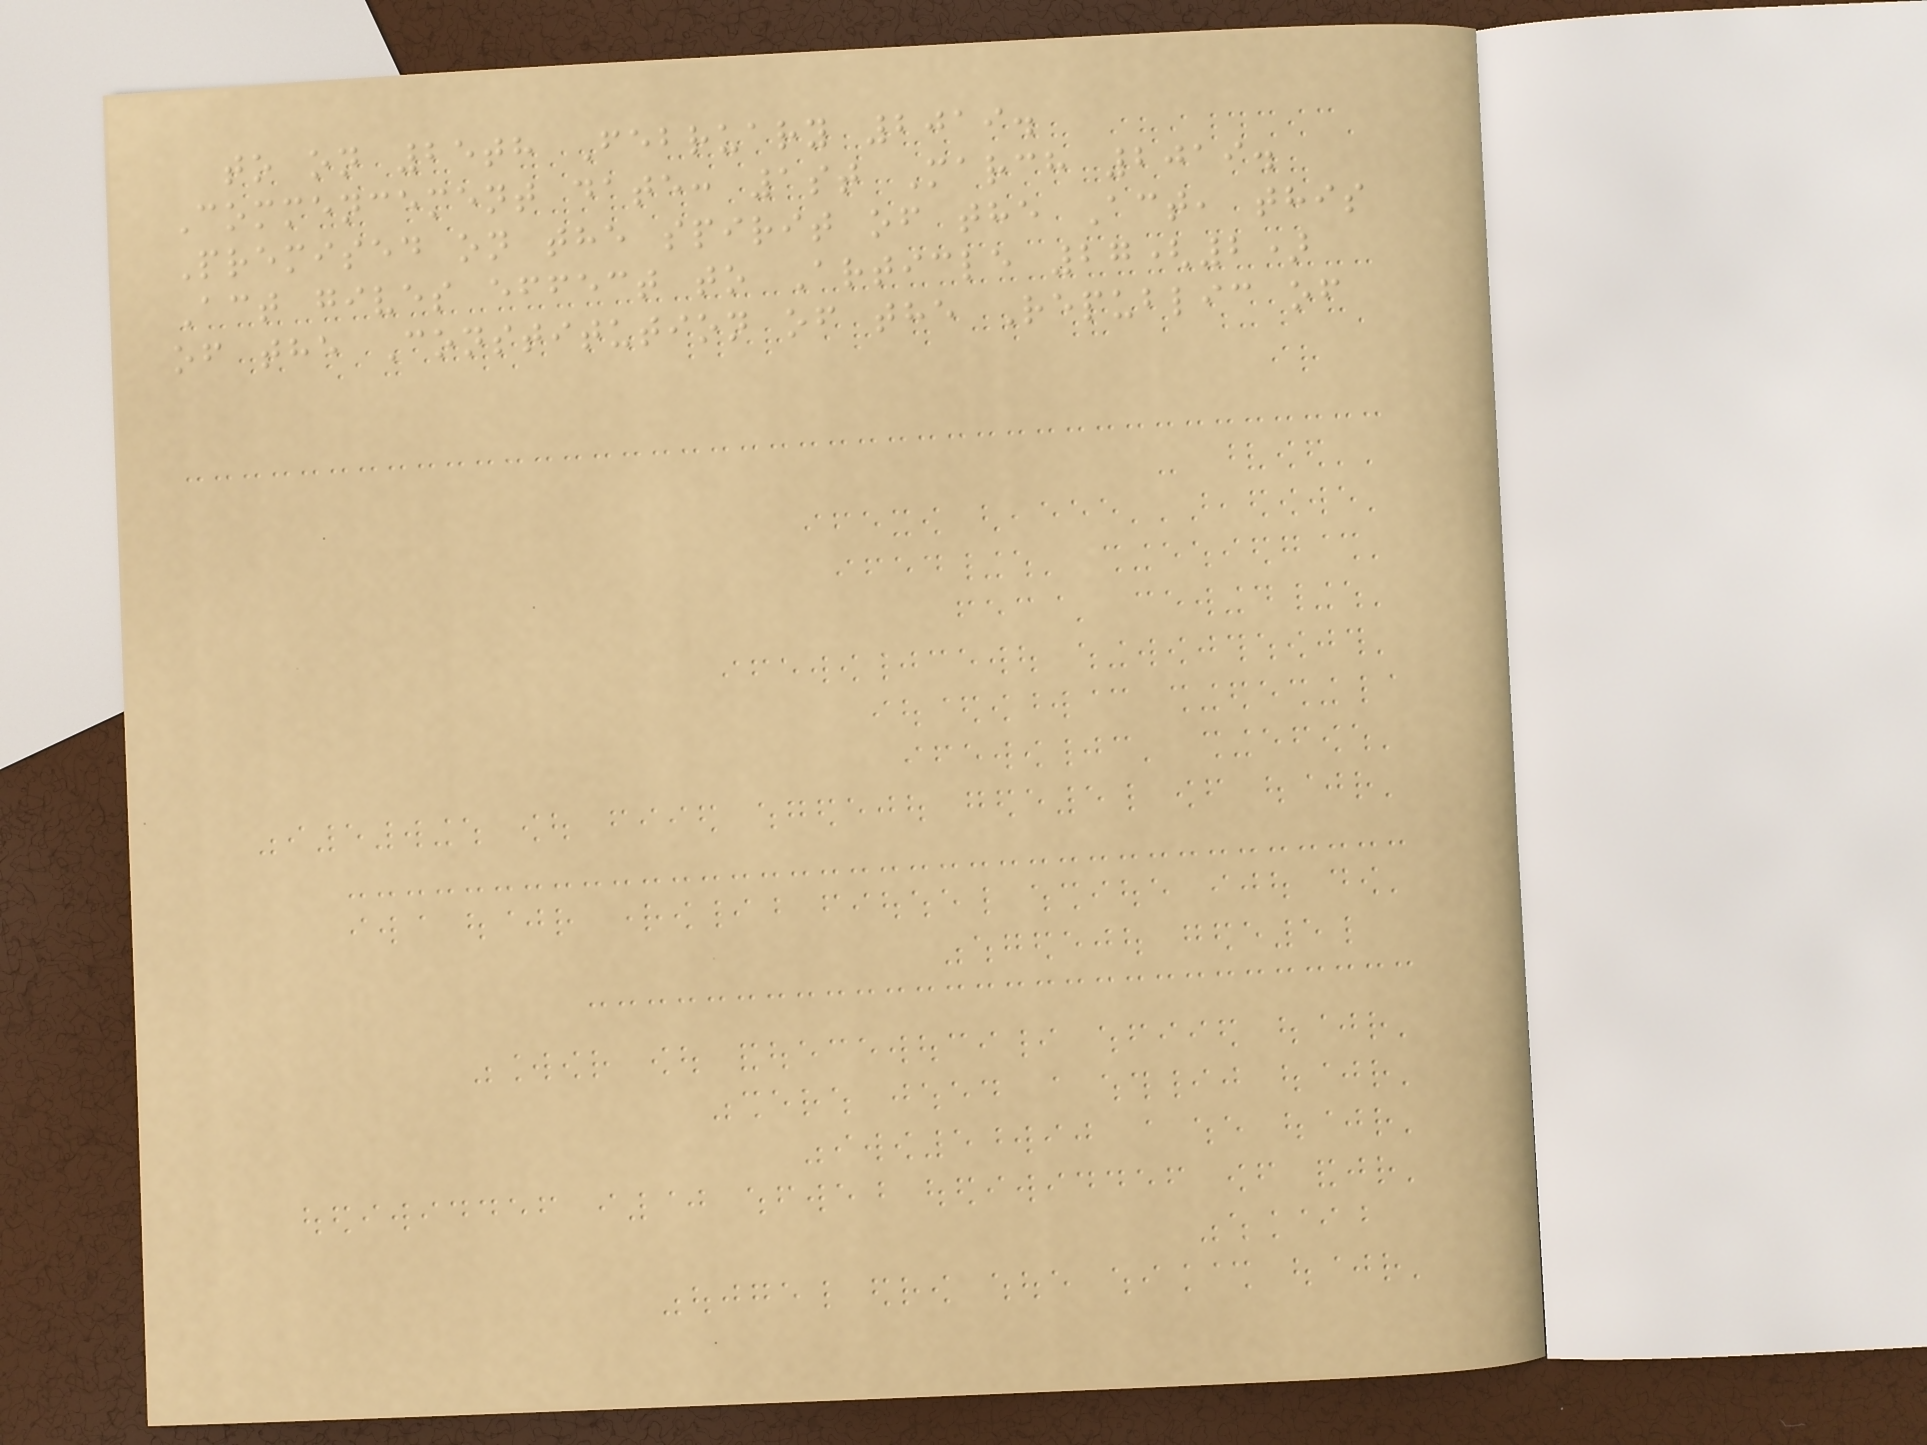to on 25th February 2019.
Commencement date: 1st March 2019.
Premised on the spirit of the Act, this
Act gives effect to Article 27(2)
of the Constitution of the Republic of
